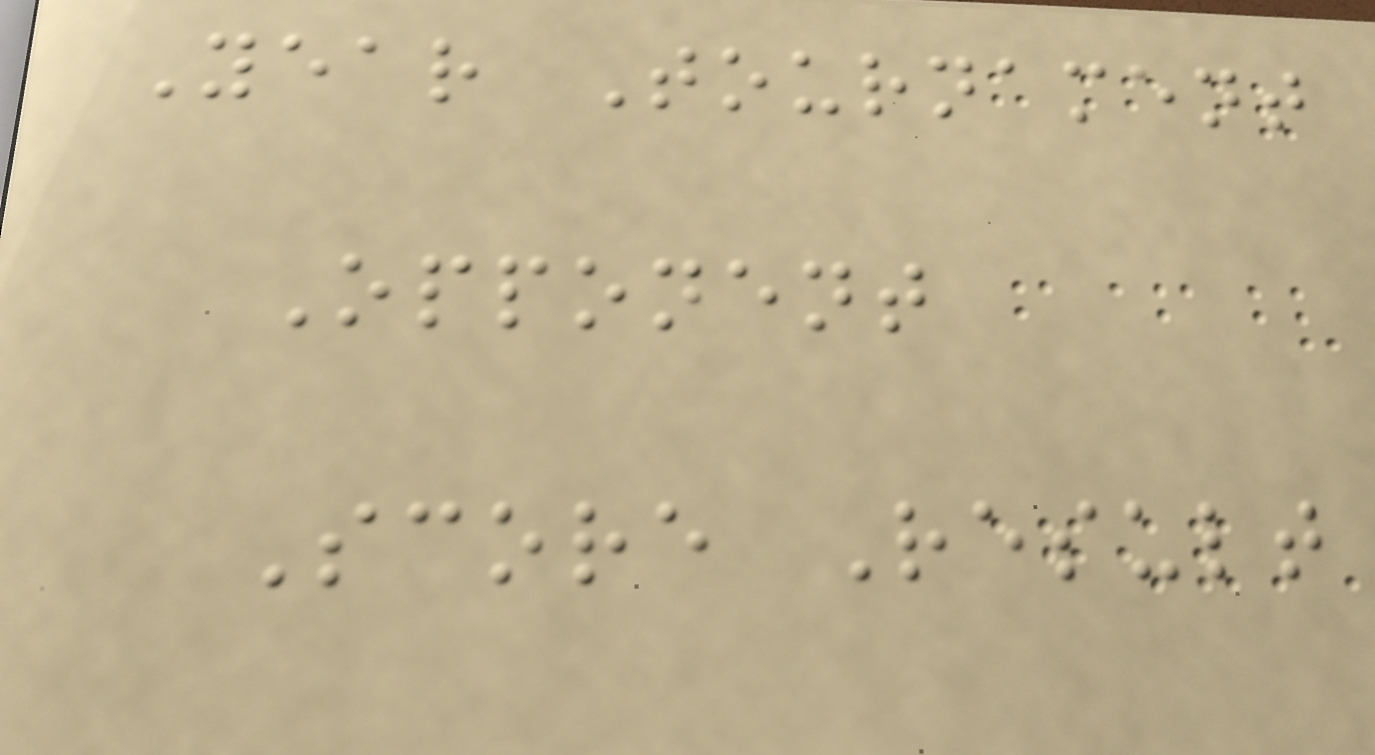Year Tournament
Opponent
Score Result
